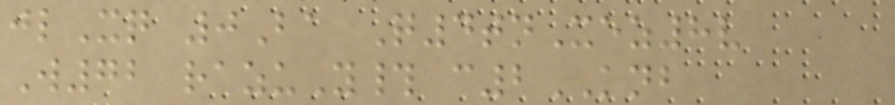jlXq 0Ba Q4tnXez8v
W72 razuY# c2KNB
